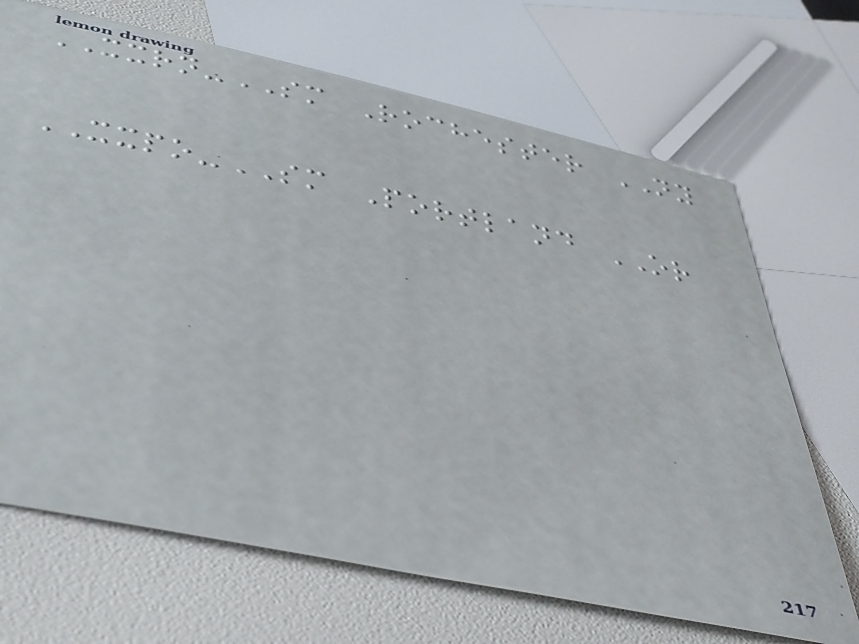XXRN-SM Rochester NY
XXPO-SM Portland OR
